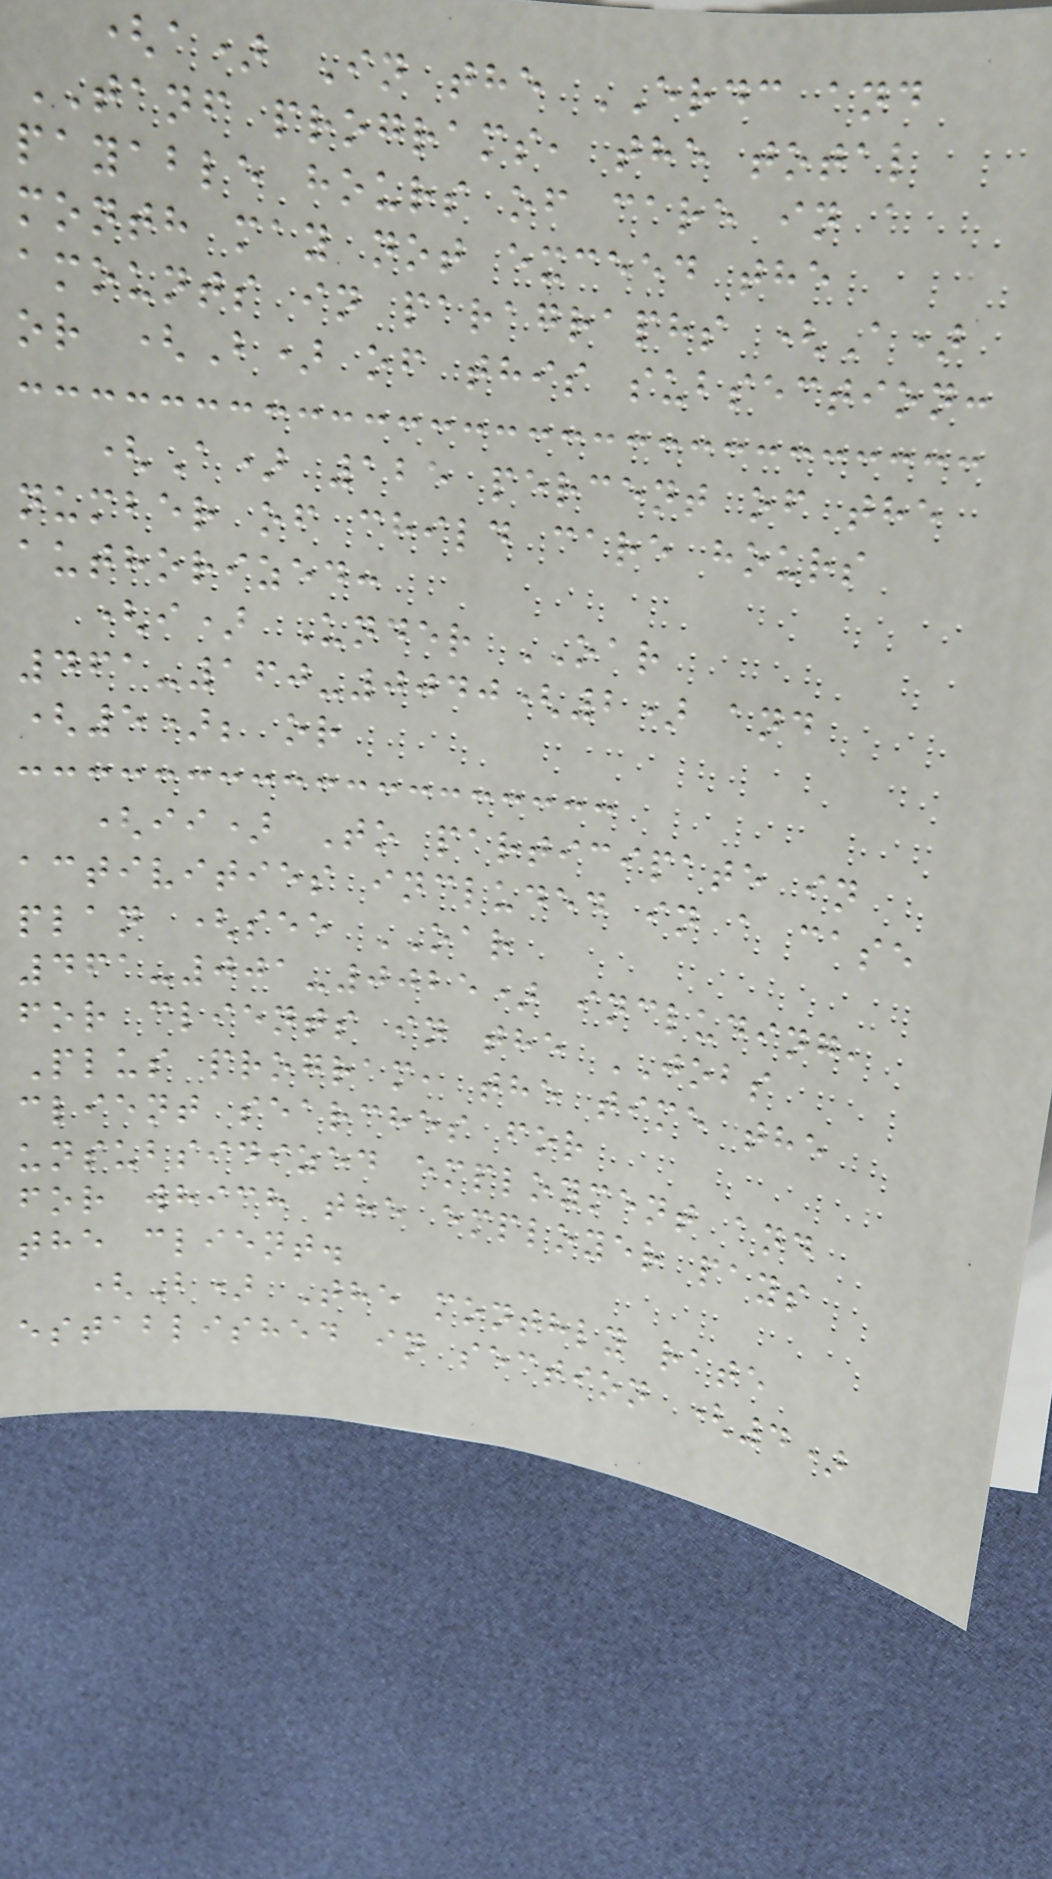(a) In the ERDC and
TANF programs, the total
payable hours of care in a
month may not exceed the
amounts in paragraphs (A)
or (B) of this subsection:
(A) 125 percent of the
number of child care hours
authorized:
(i) Under OAR
461-160-0040(2) and
(5); or
(ii) To participate in
activities included in a case
plan (see OAR
461-001-0025) including,
for clients in the JOBS
Plus program, the time the
client searches for
unsubsidized employment and
for which the employer pays
the client.
(B) The monthly rate
established in section (4)
